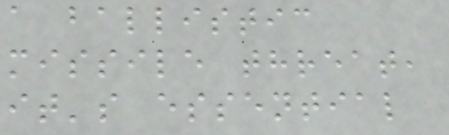a ballistic
missile threat,
it's essential
